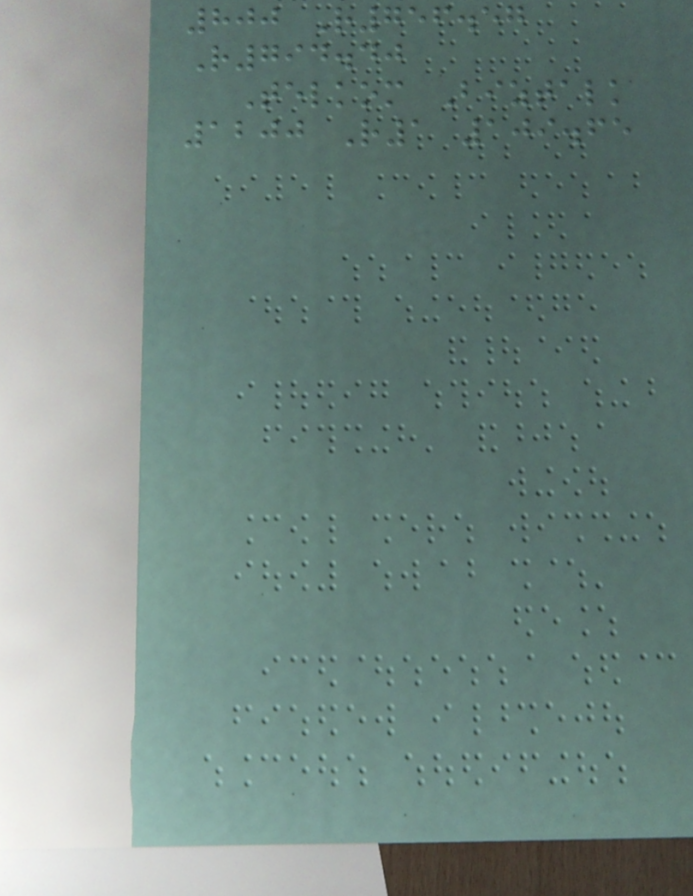800 R756.57
R794.40
Telkom Biztalk
1200 R1 109.65
